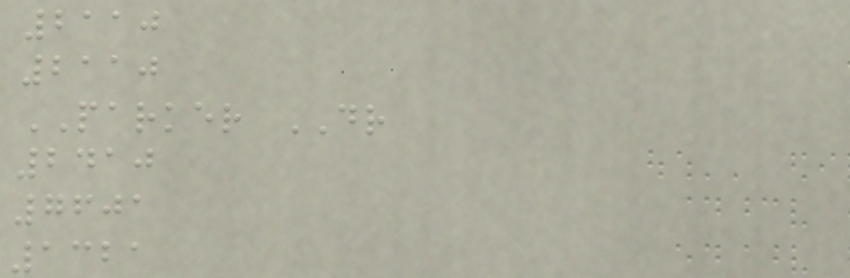2110
2110
PARKER DR
2410
7601
1321
